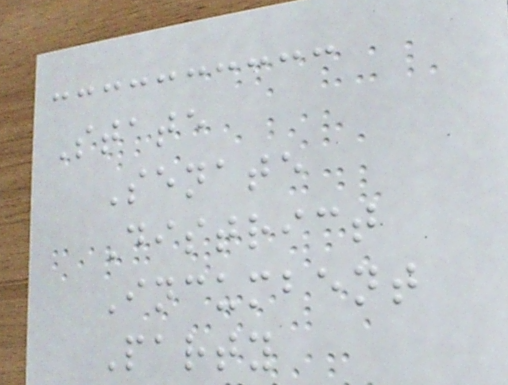State
Senate
District
Incumbent
Party
